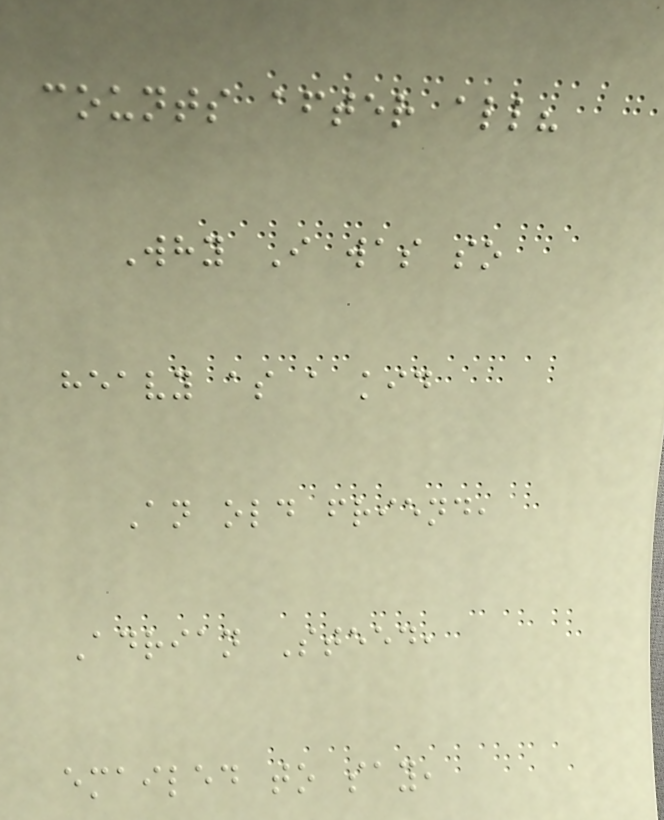counts after all?
Why I was so
heavy as a kid
An old friend,
Adrian Steed,
emailed to say,
